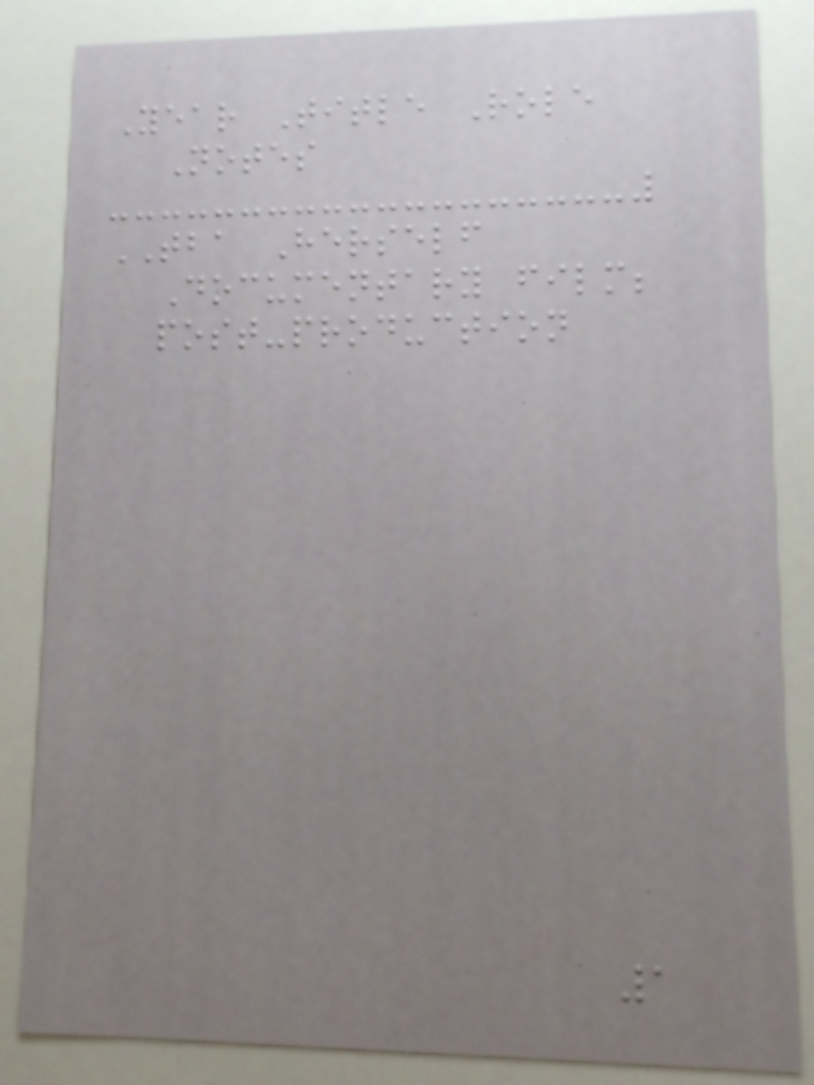Year Title Role
Notes
TBA Herself
Documentary film;
post-production
1
